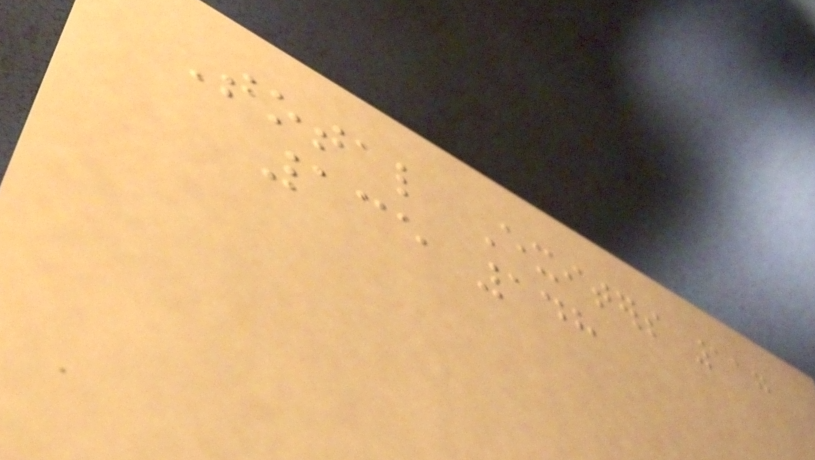Total Exiters 117
135 148
